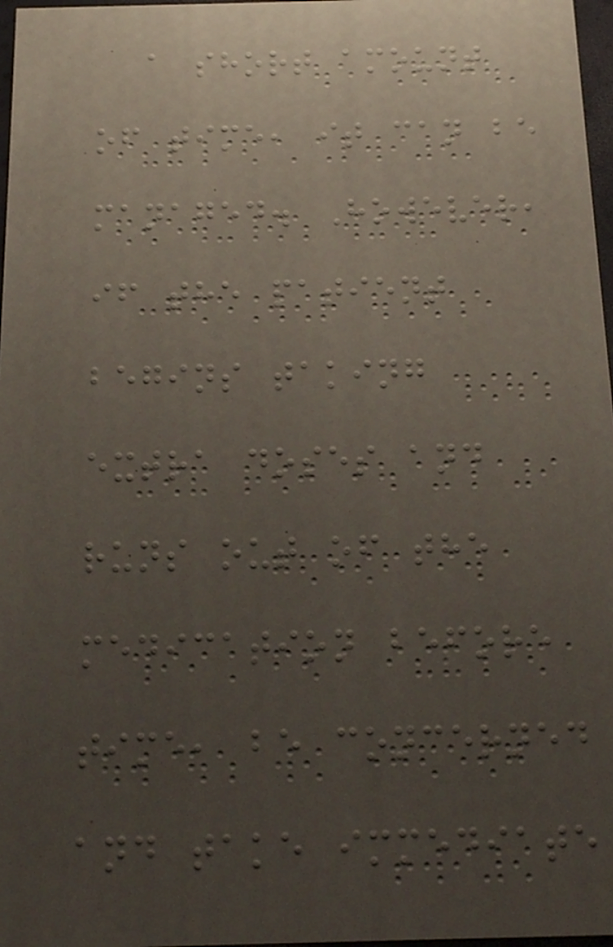a short amount
of time, it can be
managed. However,
if the patient
begins taking
extra doses and
runs out of the
medication before
time, be concerned
and take immediate
